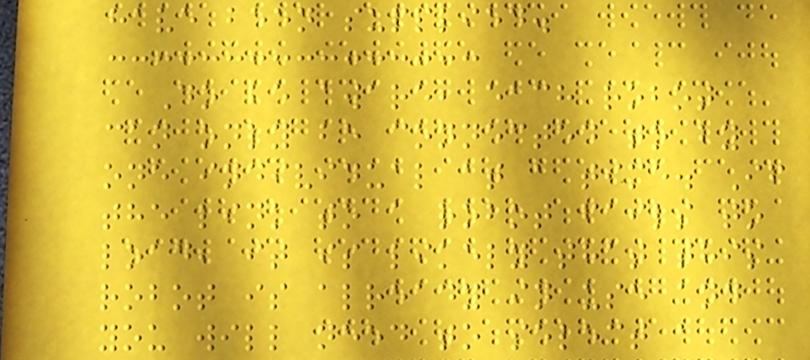have been supplied.
Do be aware, each robot
can only be connected to by
one individual at a time. If
the link to a robot fails to
load, it is likely that this
robot is already in use and
you will need to select a
